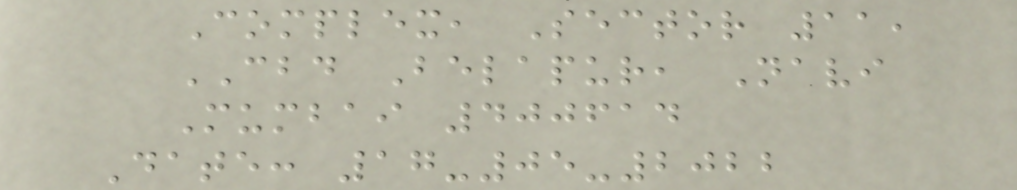Complex, Sector 11,
CBD Belapur, Navi
Mumbai 400614
Date: 17-05-2022
